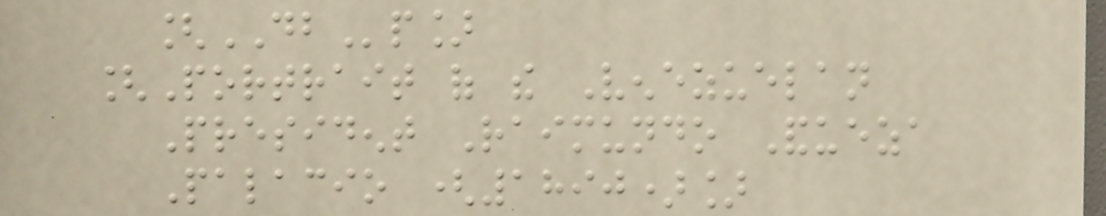[DBp]
[Portrait of the Venezuelan
President Raimundo Andueza
Palacio (1890)]
